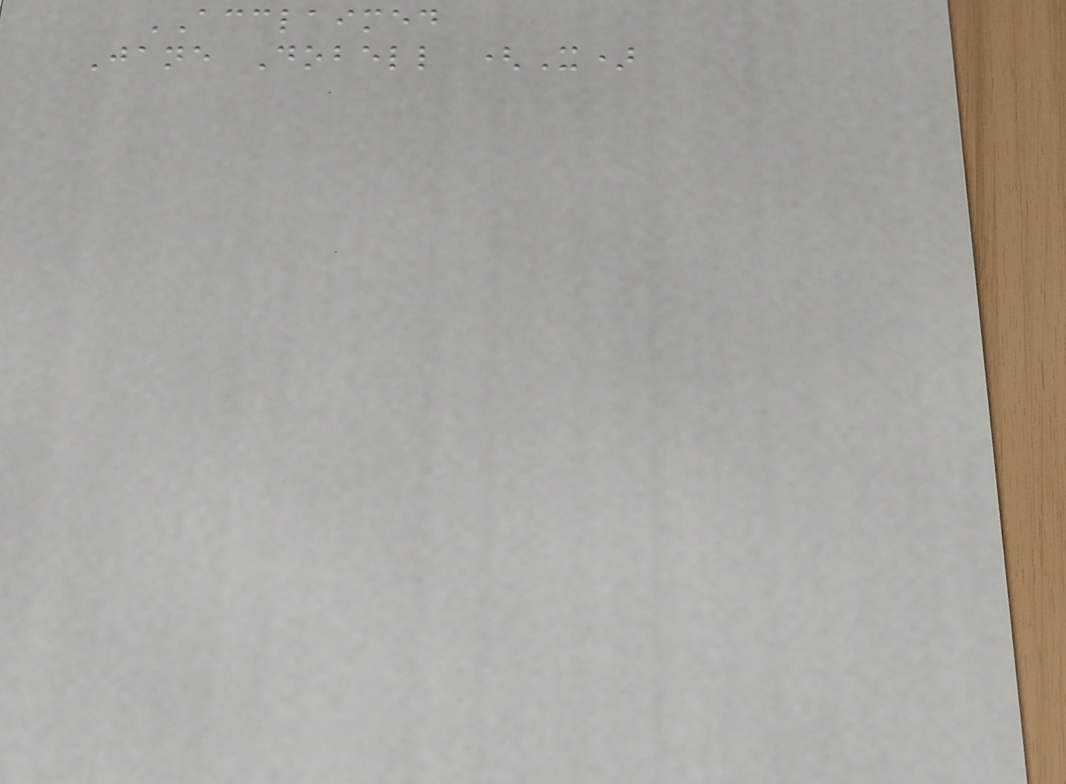ACCLAIMED
Jane Dobell (X)
